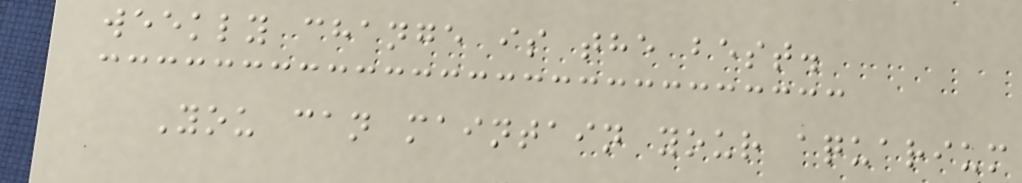weekly change is the best.
You can maintain your aquarium
